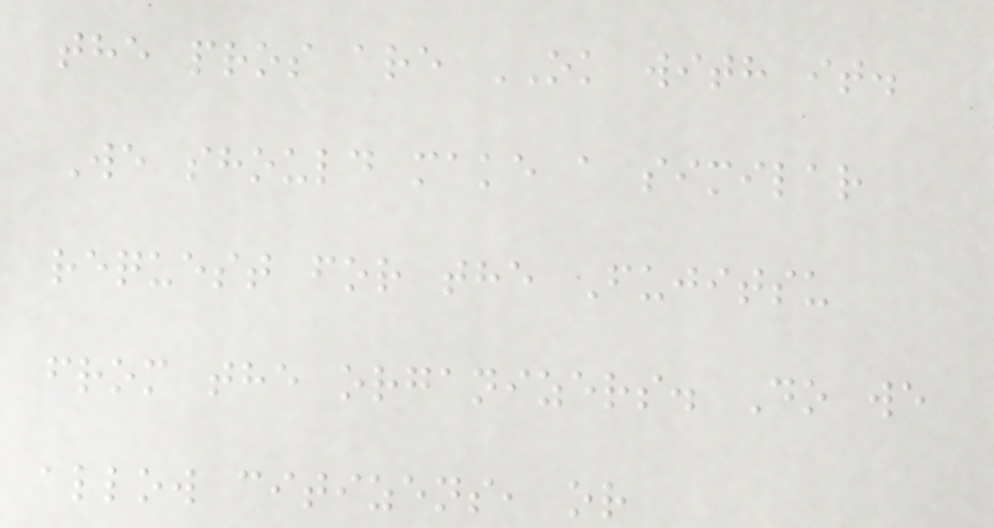the pros are OK with it.
We should make a similar
request for the Fujitsu
from the organizers. Do we
allow citizens, or
